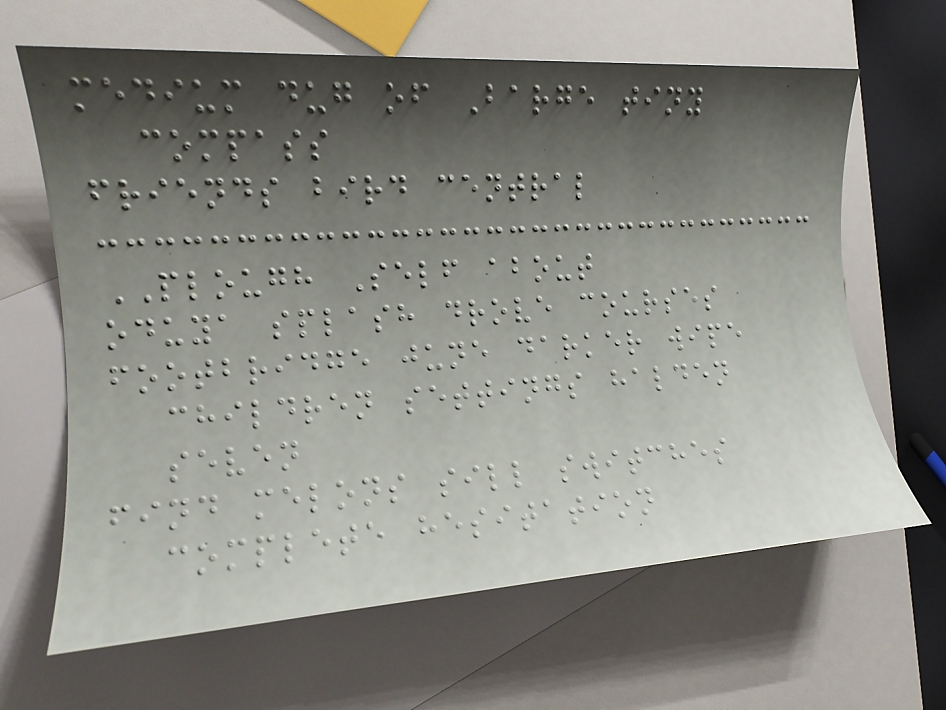medium dug of Barge tiny
compass
friends bird central
PLOUGH Self about
oduya splash drove courses
footbridge june darker wipe
children settings halden
seven
find melons sill switches
complete hesitation
